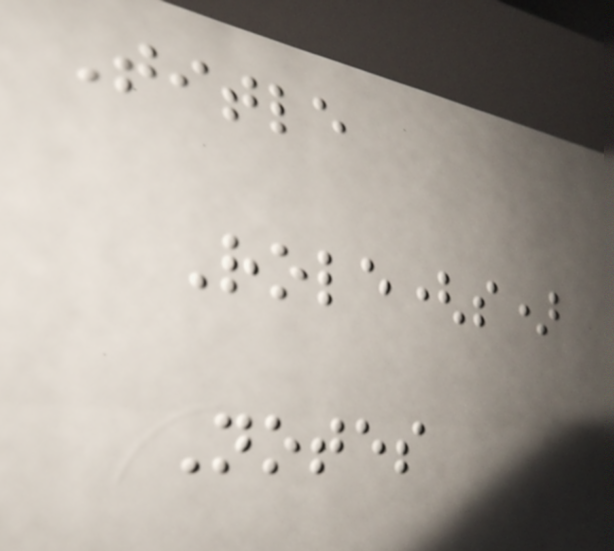Title
Role(s)
Notes
